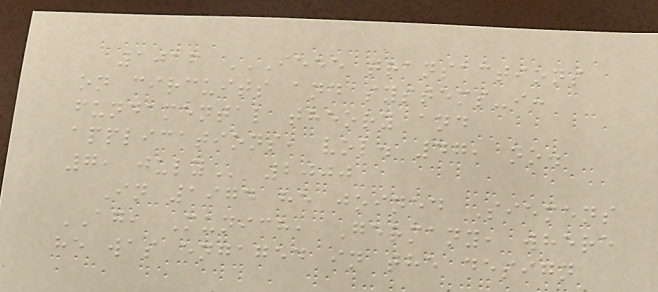1016 IEEE TRANSACTIONS
ON CIRCUITS AND SYSTEMS-I:
FUNDAMENTAL THEORY AND
APPLICATIONS, VOL. 47, NO.
7, JULY 2000
In 1974 he joined Siemens
AG, Munich, Germany, where
he was engaged in the design
